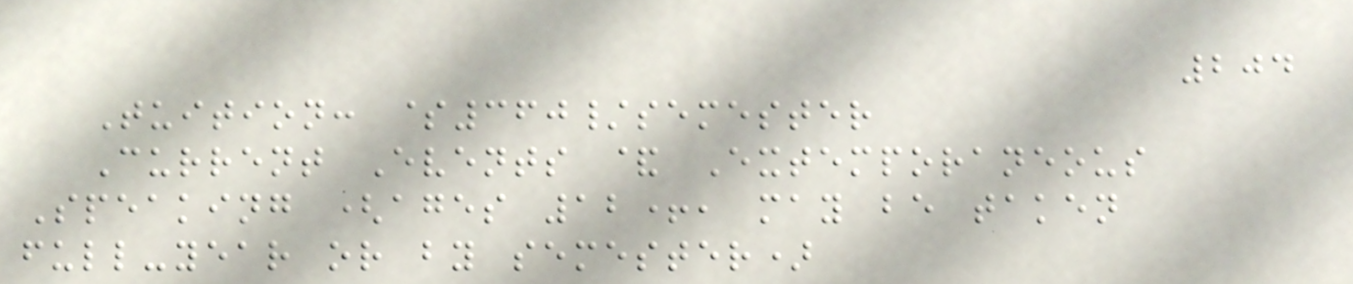204
Tuition: $360/semester
Current Events & Extemporaneous
Speaking (ages 12+, may be taken
full-year or by semester)
